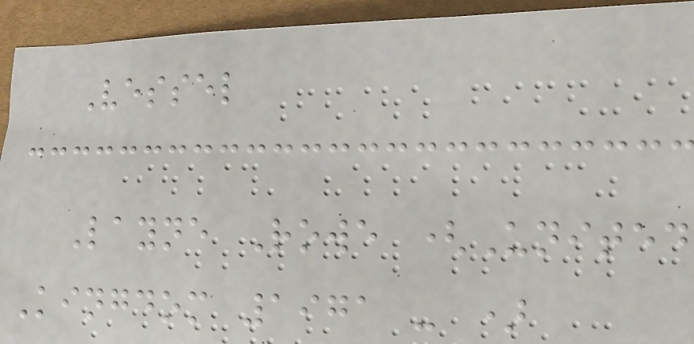Vessel
Layne Rowe (United
Kingdom 1971 - )
